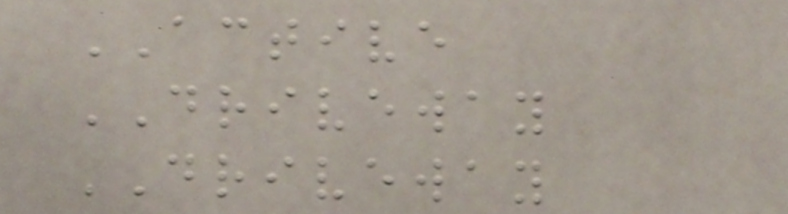ACTIVE
DRIVEWAY
DRIVEWAY
